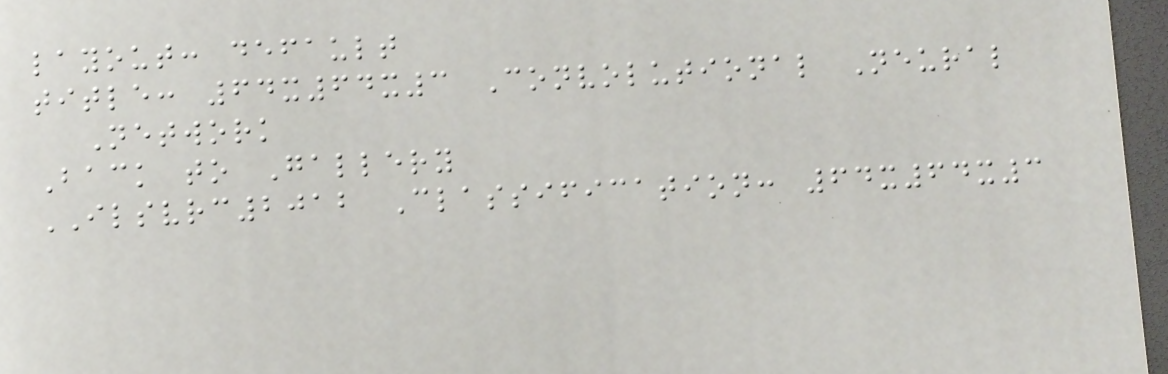layout: default
title: 64x64x3 Convolutional Neural
Network
Back to Gallery
ILSVRC2012 Classification: 64x64x3
